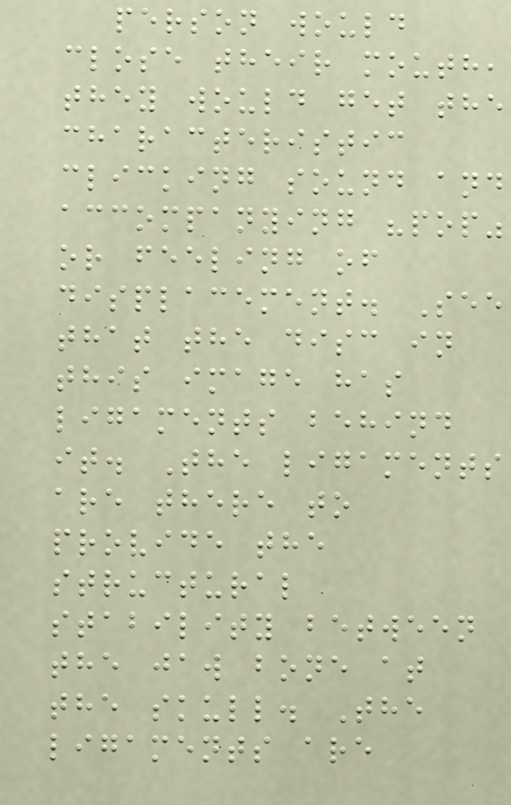person would
close their mouth,
they would get the
characteristic
clicking sound and
accompanying "pop"
or feeling of
displacement. See
that the disc in
this image has
ligaments behind
it. The ligaments
are there to
provide the
structural
stability between
the jaw bone at
the skull. The
ligaments are
